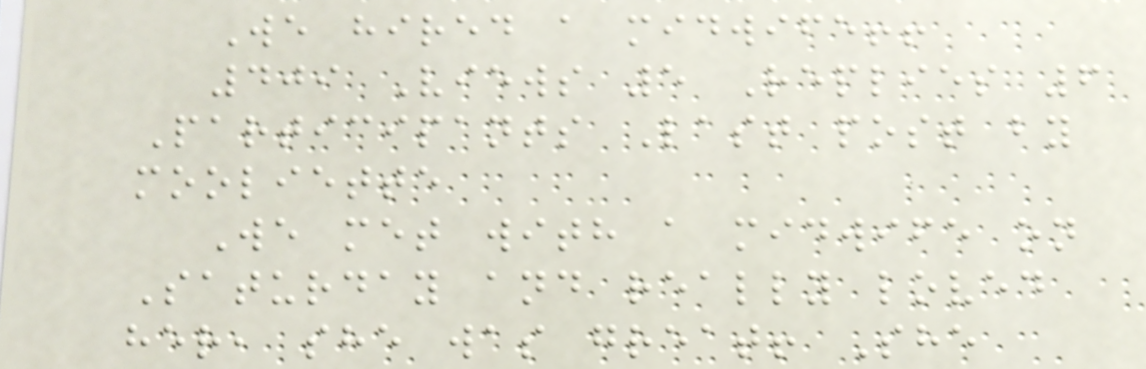We hired a midwife!!
409 Views 5 Replies 6
Participants Last post by
mooliette
We met with a midwife on
Saturday and really loved
her, she was great! She
